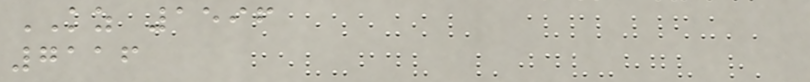KZ 1596
7116
